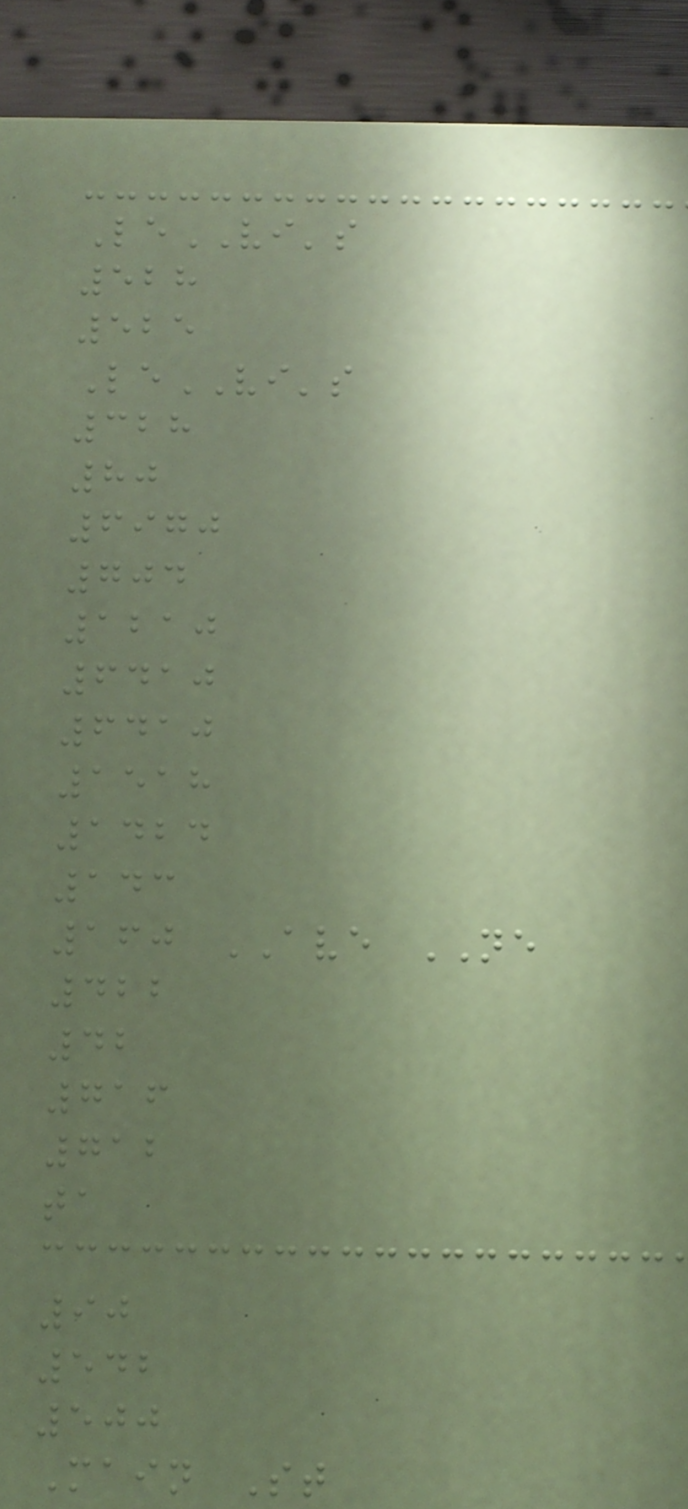LeVI's
528
525
LeVI's
328
80
6970
704
1210
6410
6410
1518
1424
143
160 AVE NE
422
42
716
712
ta
90
542
500
Main St
